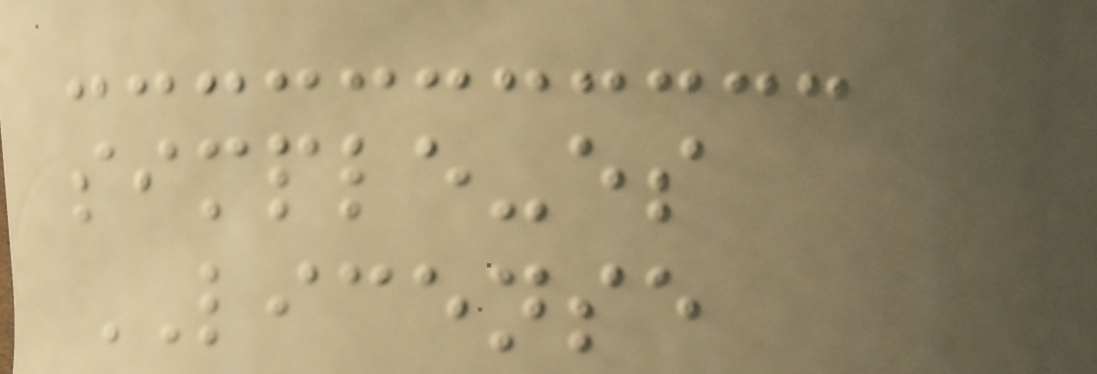simple-es
LICENSE
